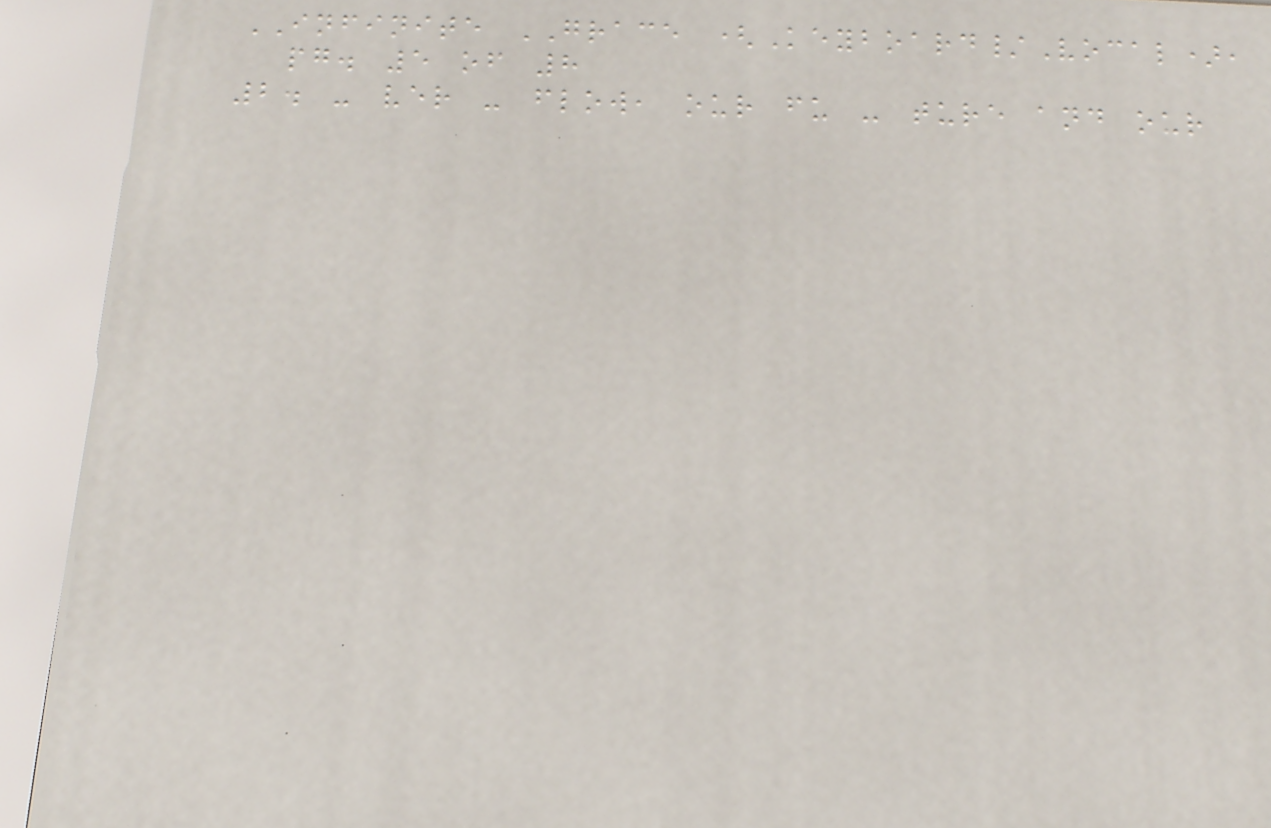INFINITE GRACE (Keyboard/Vocal),
pg. 5 of 8
2. - ver - flow, our fu - ture and our
